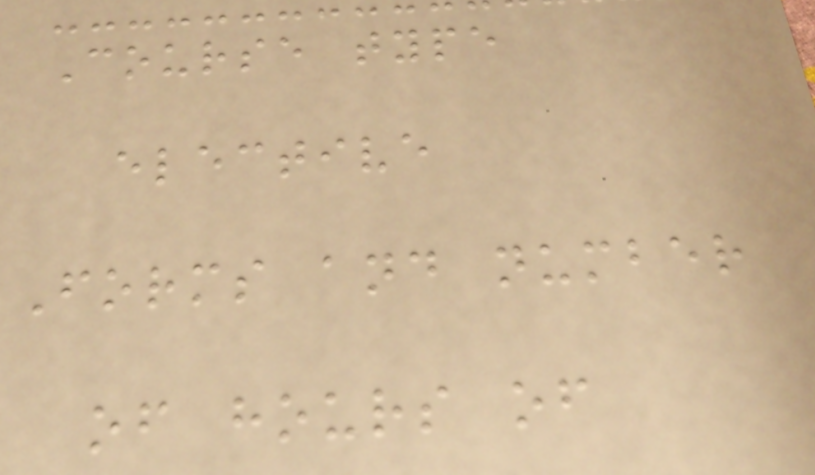Course type
elective
Forms and number
of hours of
